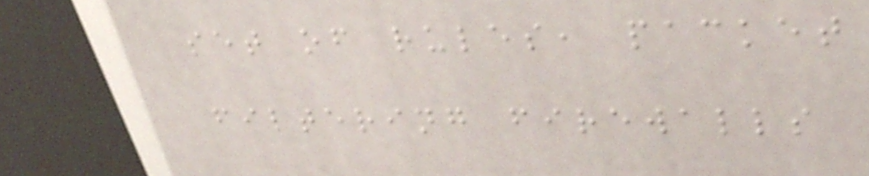set of rules, packet
filtering firewalls
